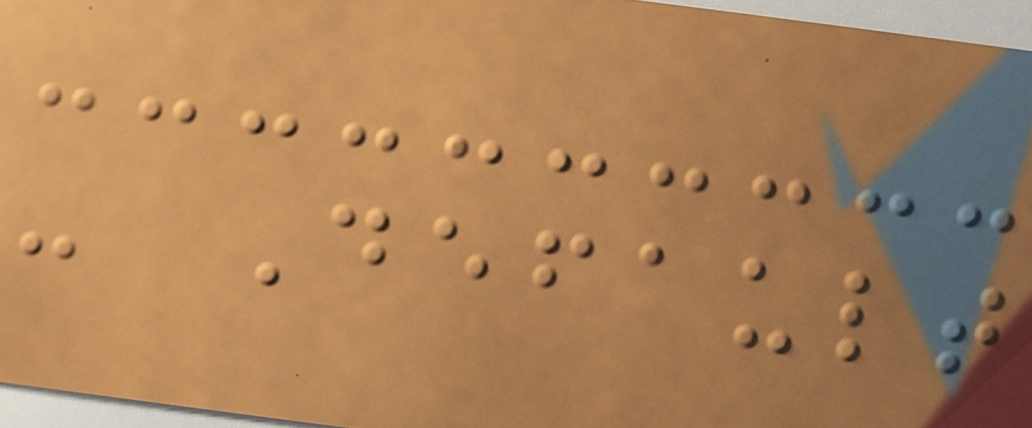- Default
